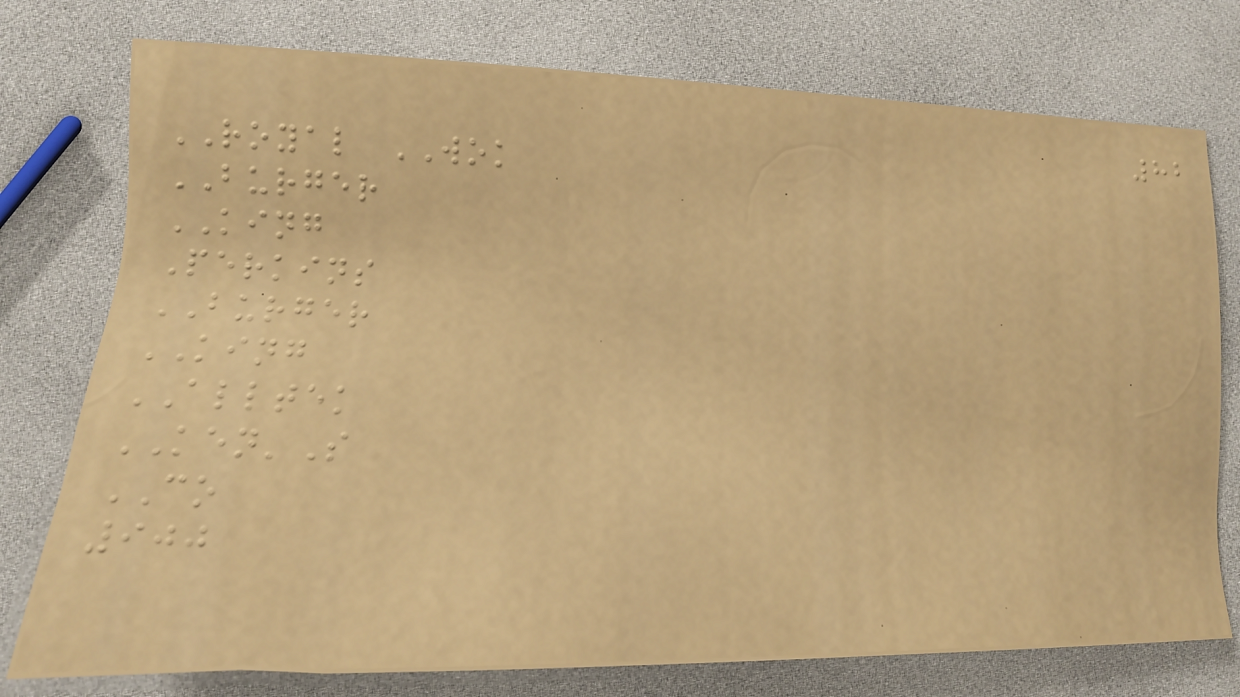82
ROYAL WOK
BURGER
KING
Perkins
BURGER
KING
ALLTEK
KEN'S
CO
900
